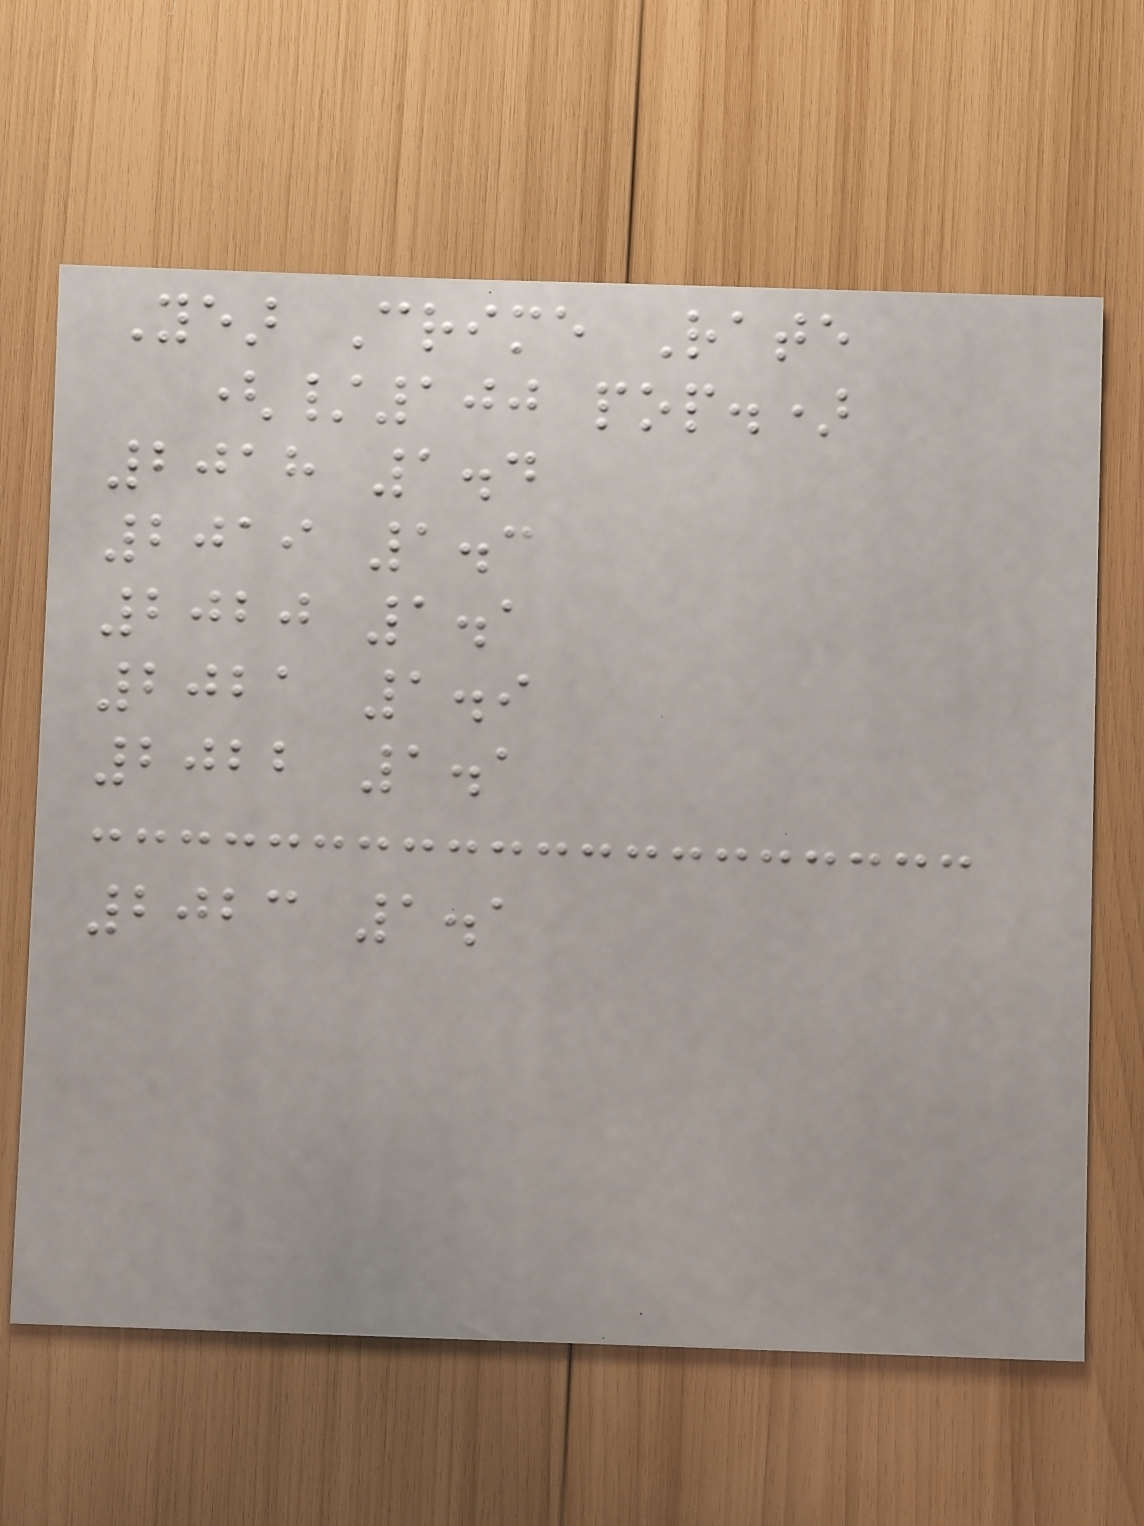Year Crime Rate
(/100 pop.)
2018 1.4
2019 1.3
2020 1.1
2021 1.9
2022 1.1
2023 1.1
